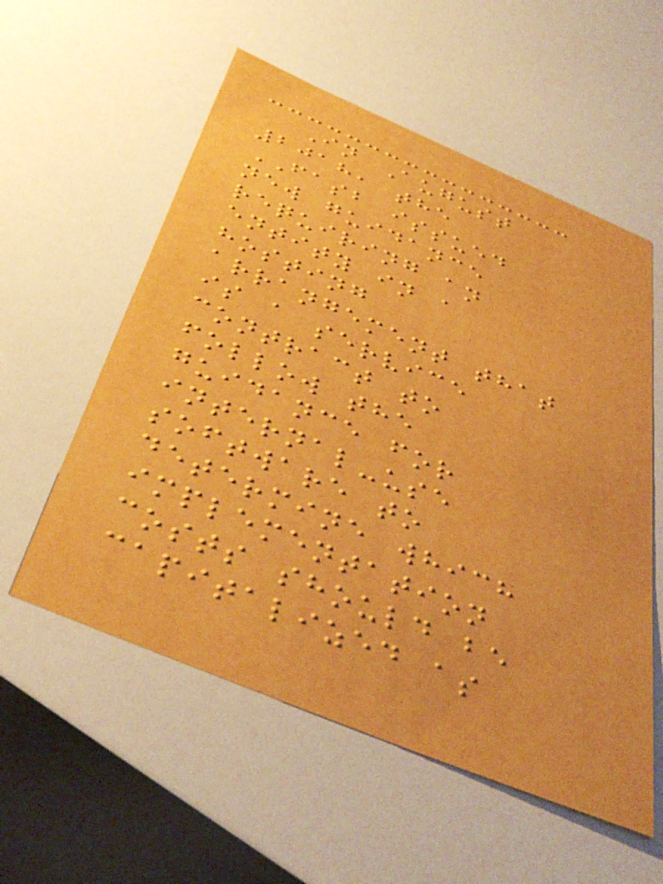In August
2018, the
FASB issued
new guidance
requiring an
entity in a
hosting
arrangement that
is a service
contract to
follow the
guidance for
internal-use
software to
determine which
implementation
costs should be
capitalized as
